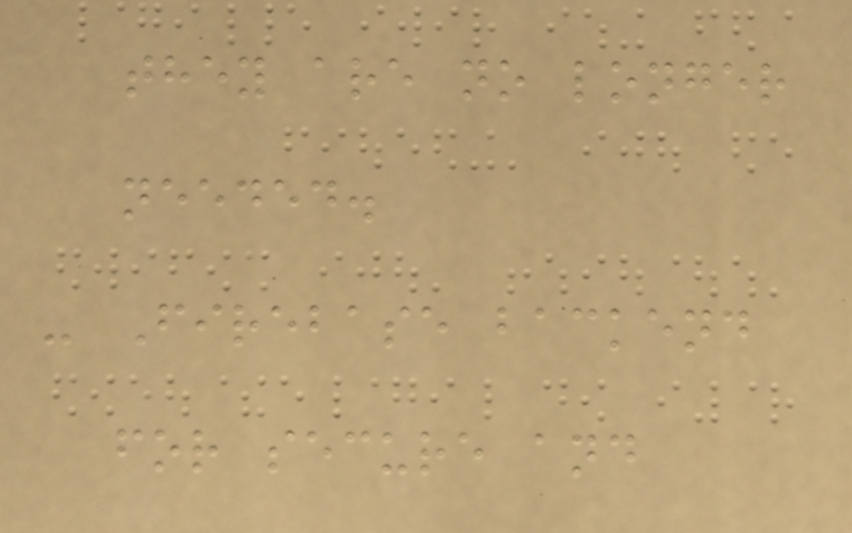they are no longer
needed.
- Firebase backend
for secure and
